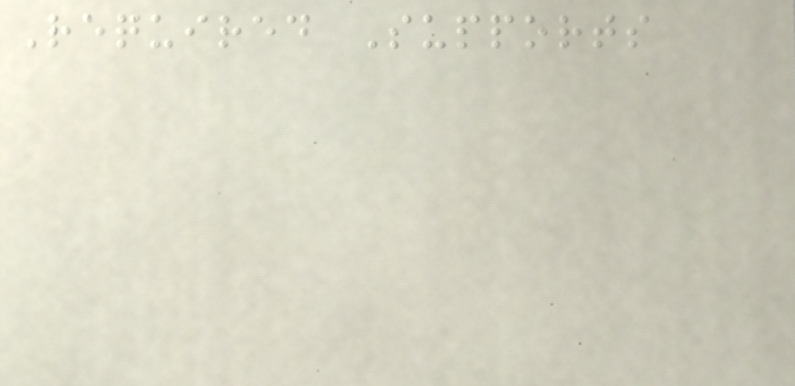Required Supports
